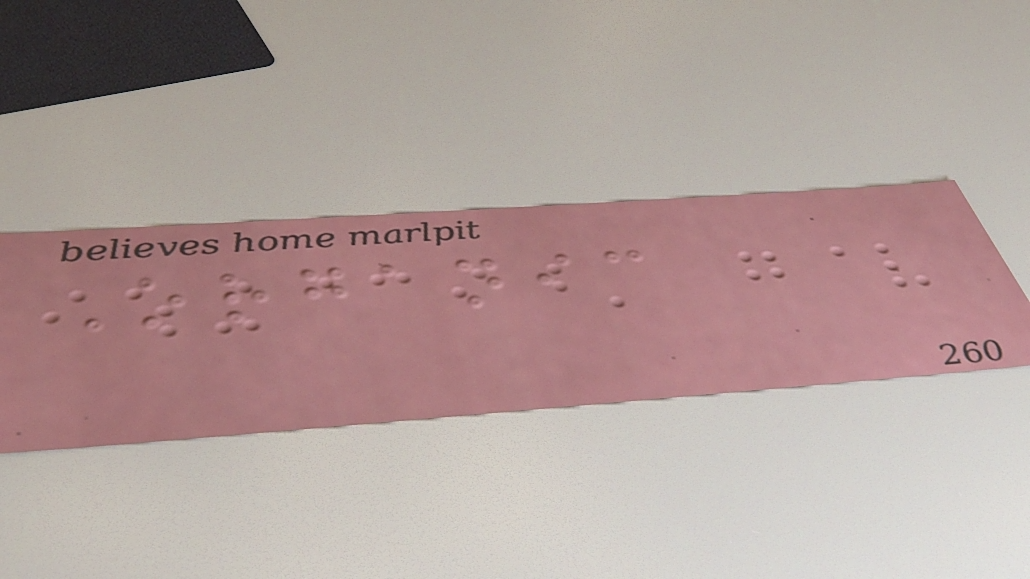Organic
